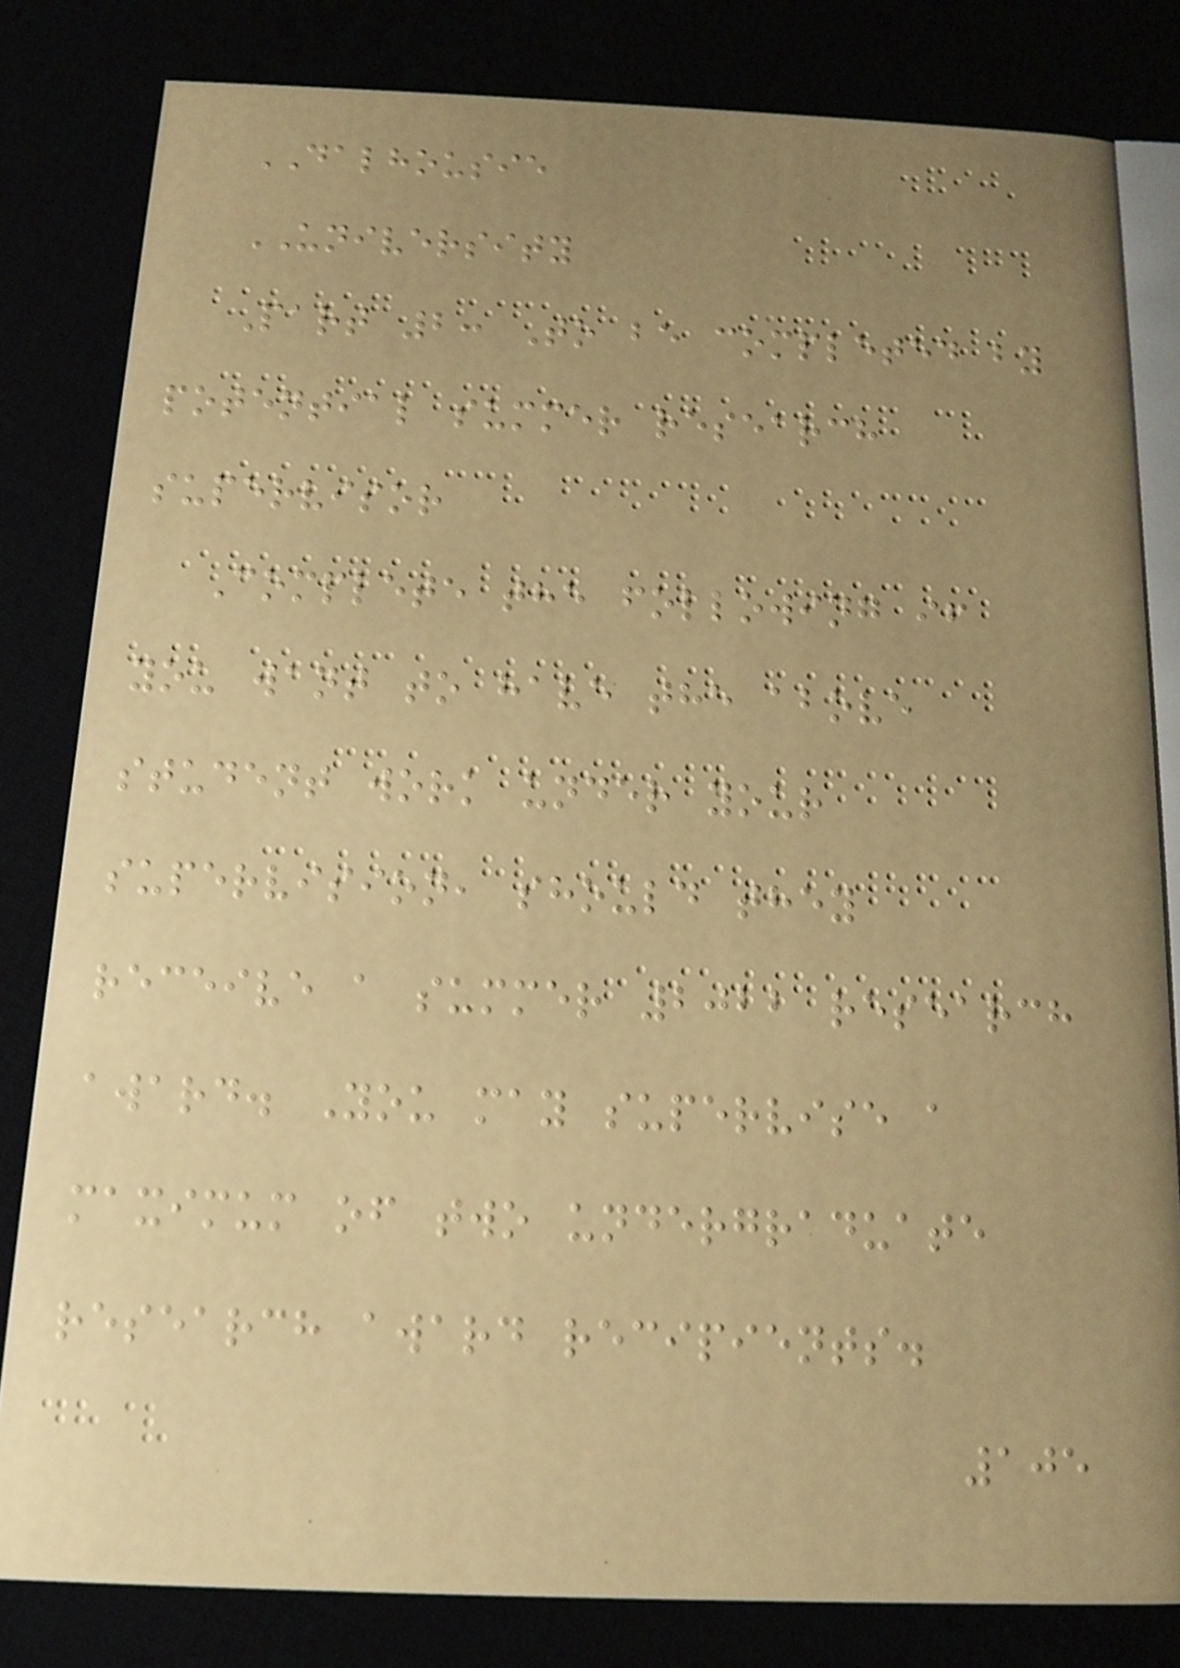DALHOUSIE
UNIVERSITY
Part 2: To be completed by
potential summer research
supervisor
Complete the following if
you want to have the above
student work under your
supervision, should they
receive a summer 2022 research
award. You may supervise a
maximum of two undergraduate
research award recipients.
105
